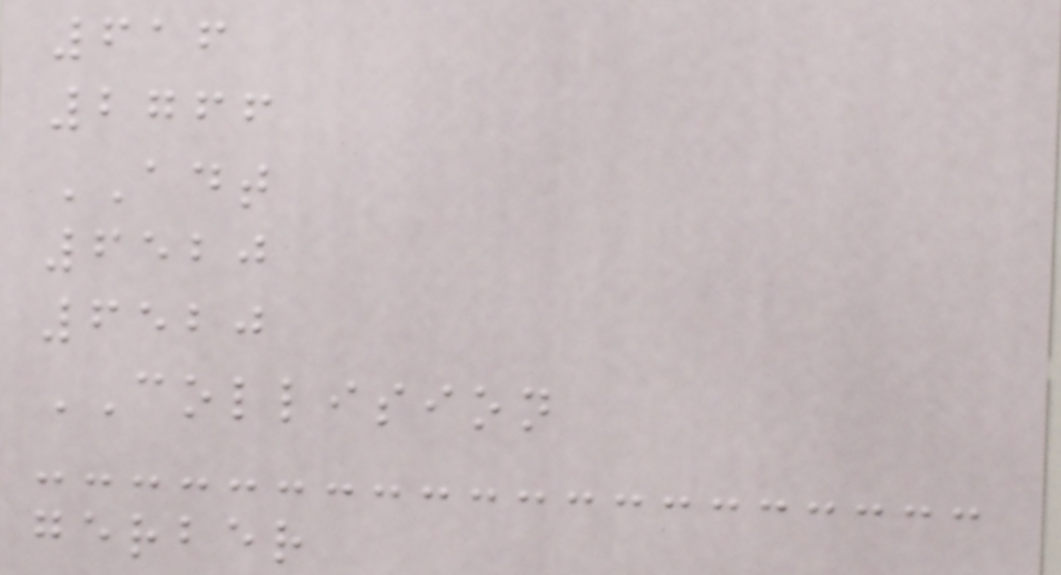616
2766
ADT
6520
6520
COLLISION
gerber
